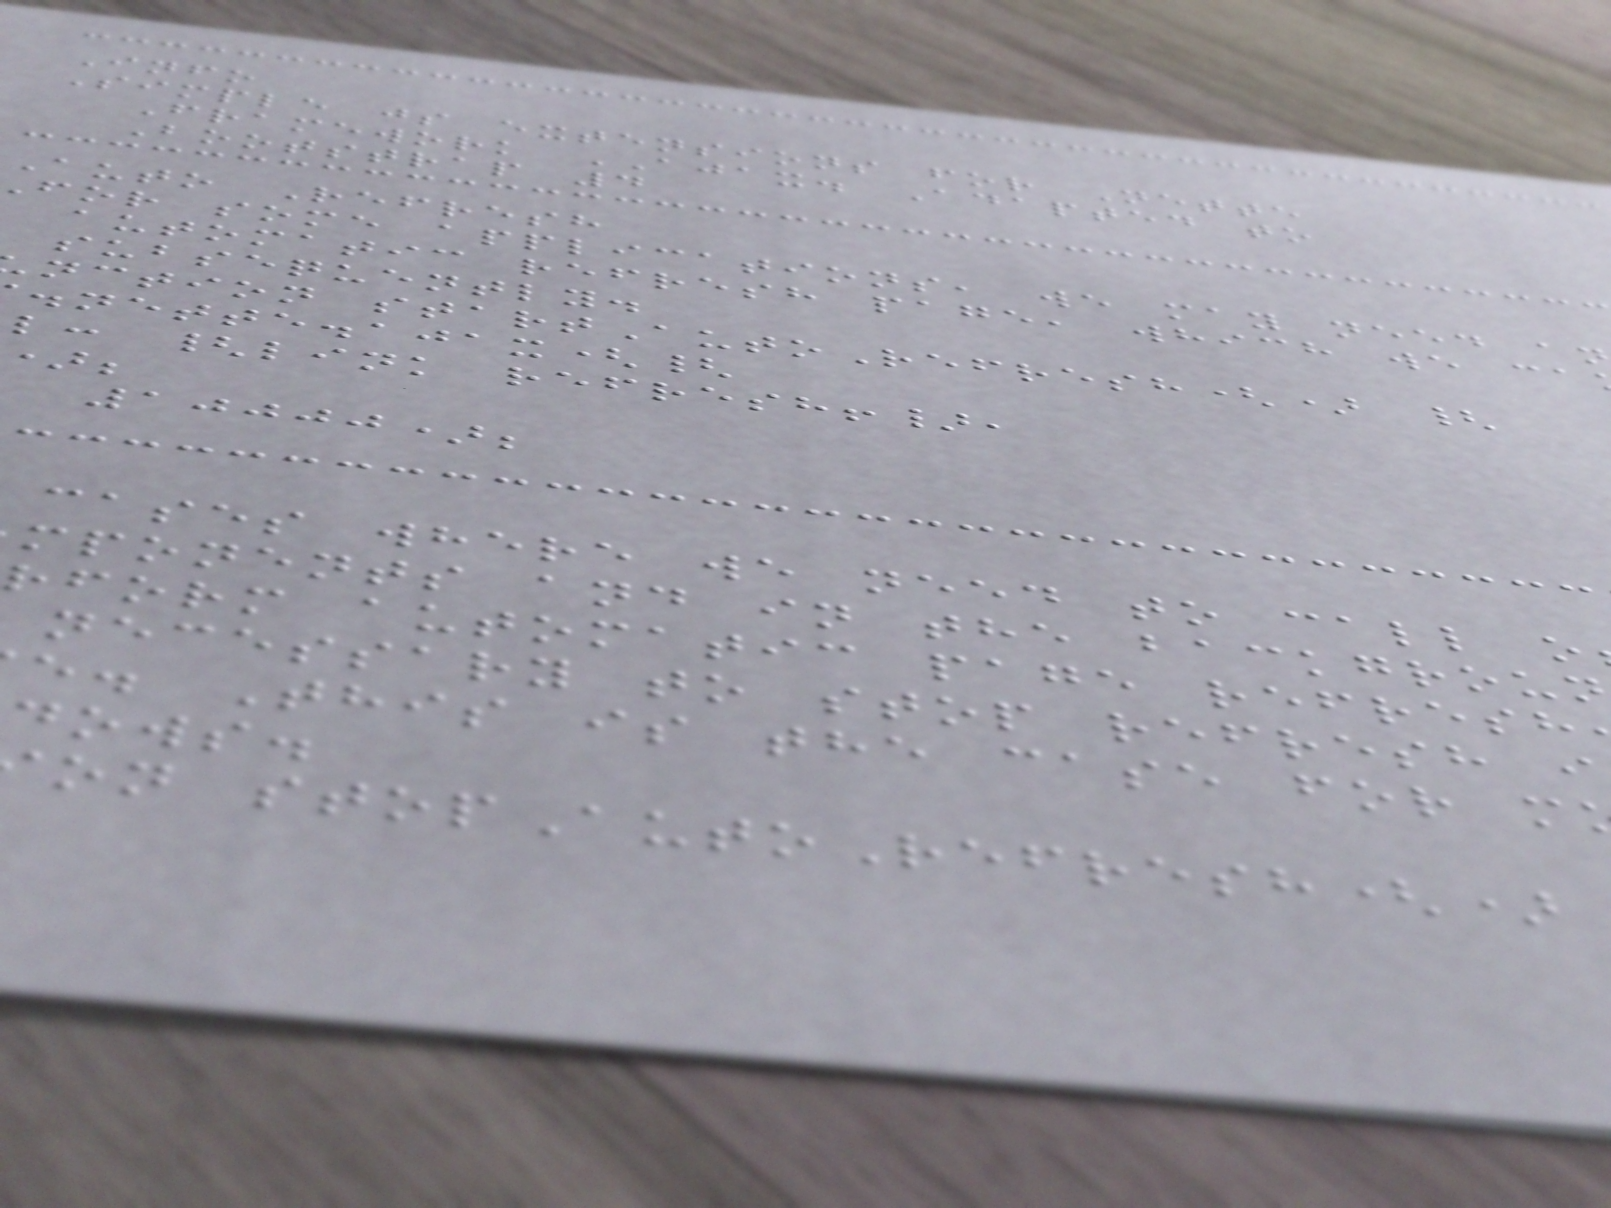Info
Simple js extensions for Nette
Framework AJAX. Adapted to
Bootstrap 4
Auto Refresh
for some applications, we may need a
automatic refresh page, which we ca
subsequently.
nction startAutoRefresh() {
.nette.ajax({
l: {link refresh!},
10000);
cases where we need to call o
mponents and in the backgroun
rform automatic page refresh
necessary to stop refresh i
e. This is the case for m
dows.
on stopAutoRefresh()
